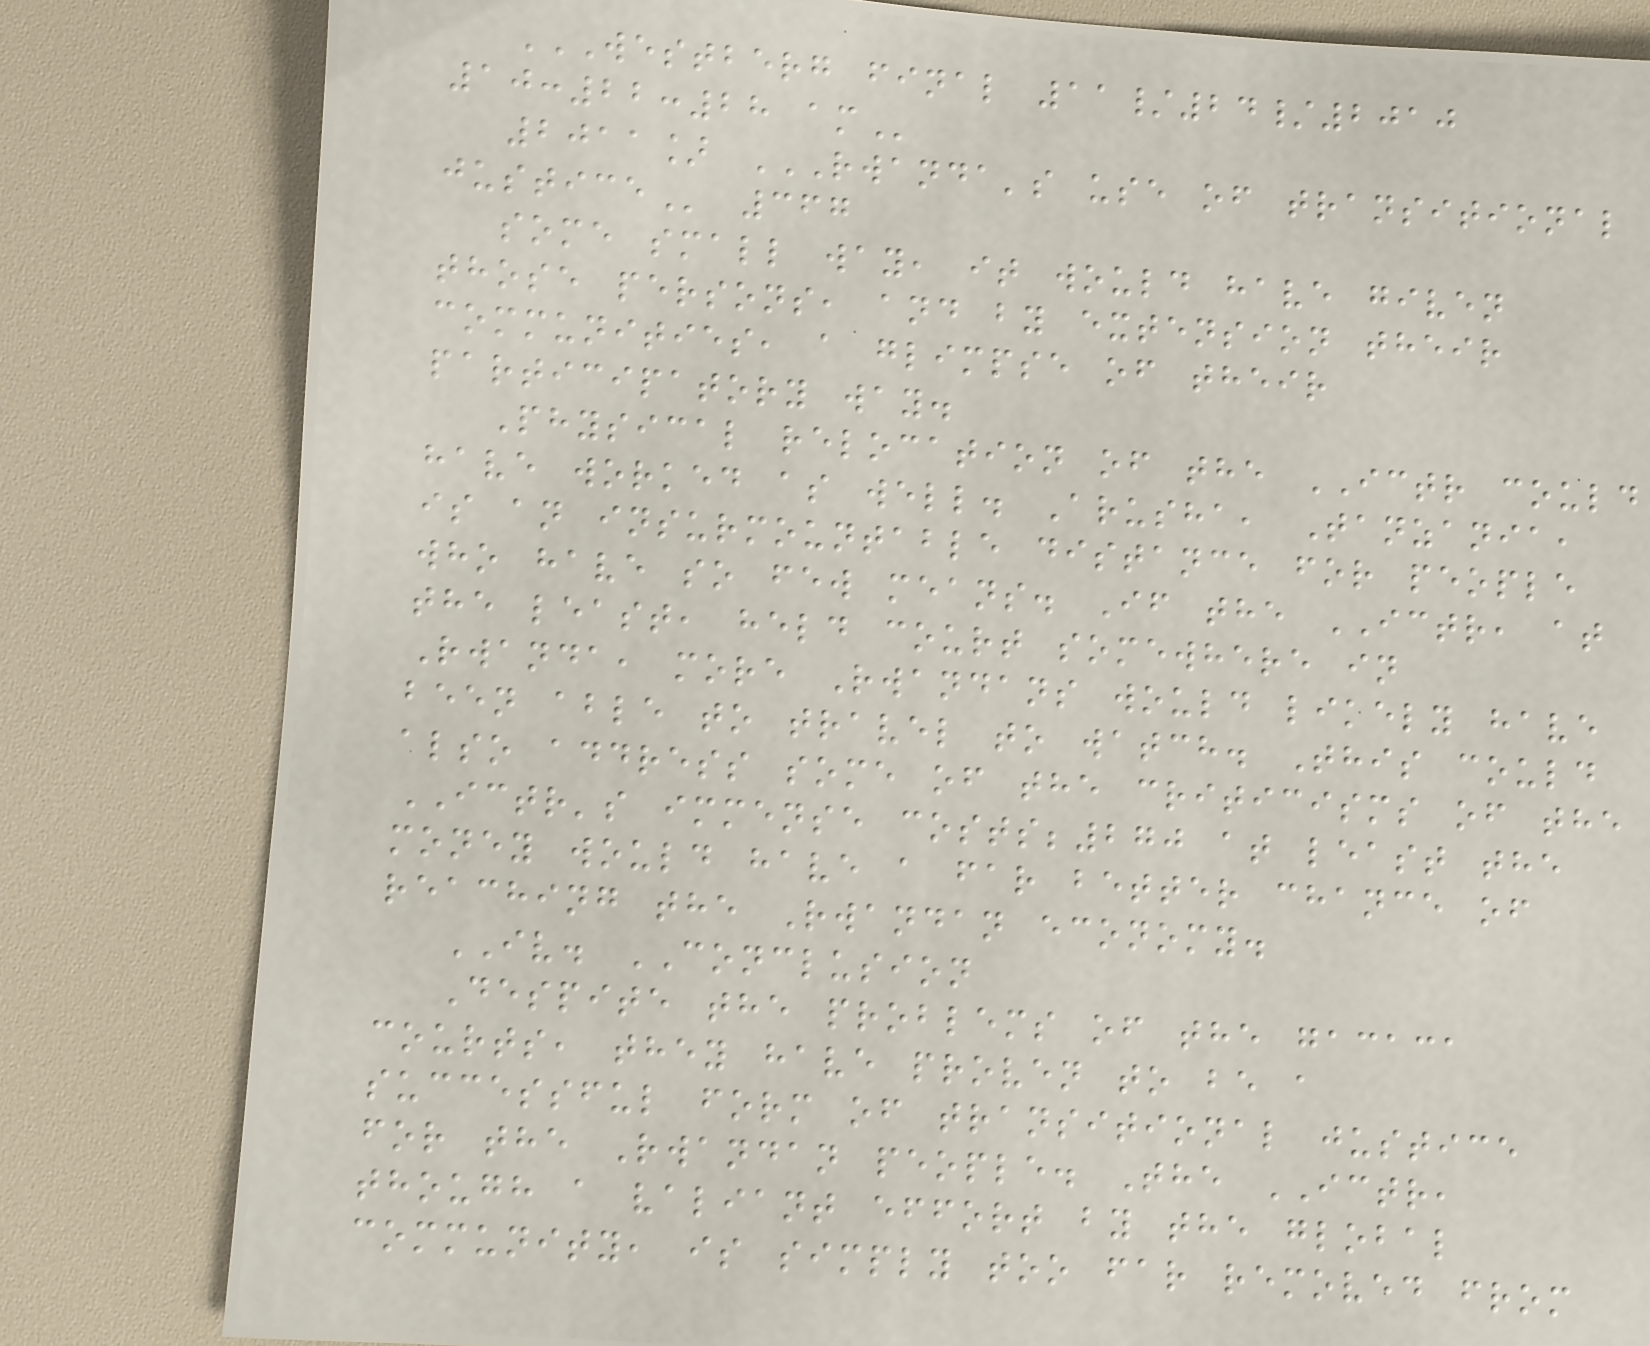WESTBERG FINAL 11/24/2010
10:22:28 AM
2011] RWANDA'S USE OF TRANSITIONAL
JUSTICE 367
some small way, it would have given
those persons, and by extension their
communities, a glimpse of their
participatory way.
Physical relocation of the ICTR could
have worked as well. Arusha, Tanzania,
is an insurmountable distance for people
who have so few means. If the ICTR, at
the least, held court somewhere in
Rwanda, more Rwandans would likely have
been able to travel to watch. This could
also address some of the criticisms of the
ICTR's immense costs;270 at least the
money would have a far better chance of
reaching the Rwandan economy.
IV. CONCLUSION
Despite the problems of the gacaca
courts, they have proven to be a
successful form of transitional justice
for the Rwandan people. The ICTR,
though a valiant effort by the global
community, is simply too far removed from
